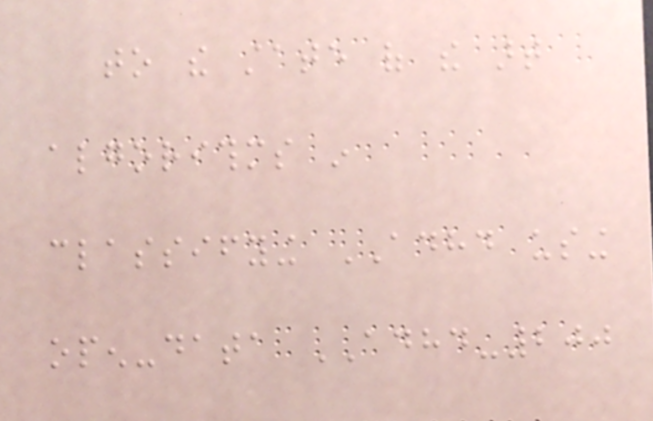to the state of the art
algorithms in
classifying ADHD using
open-data ADHD-200
